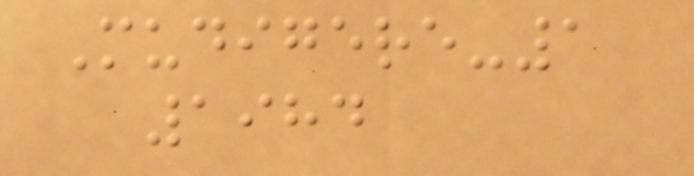Mudigere-1
1984
